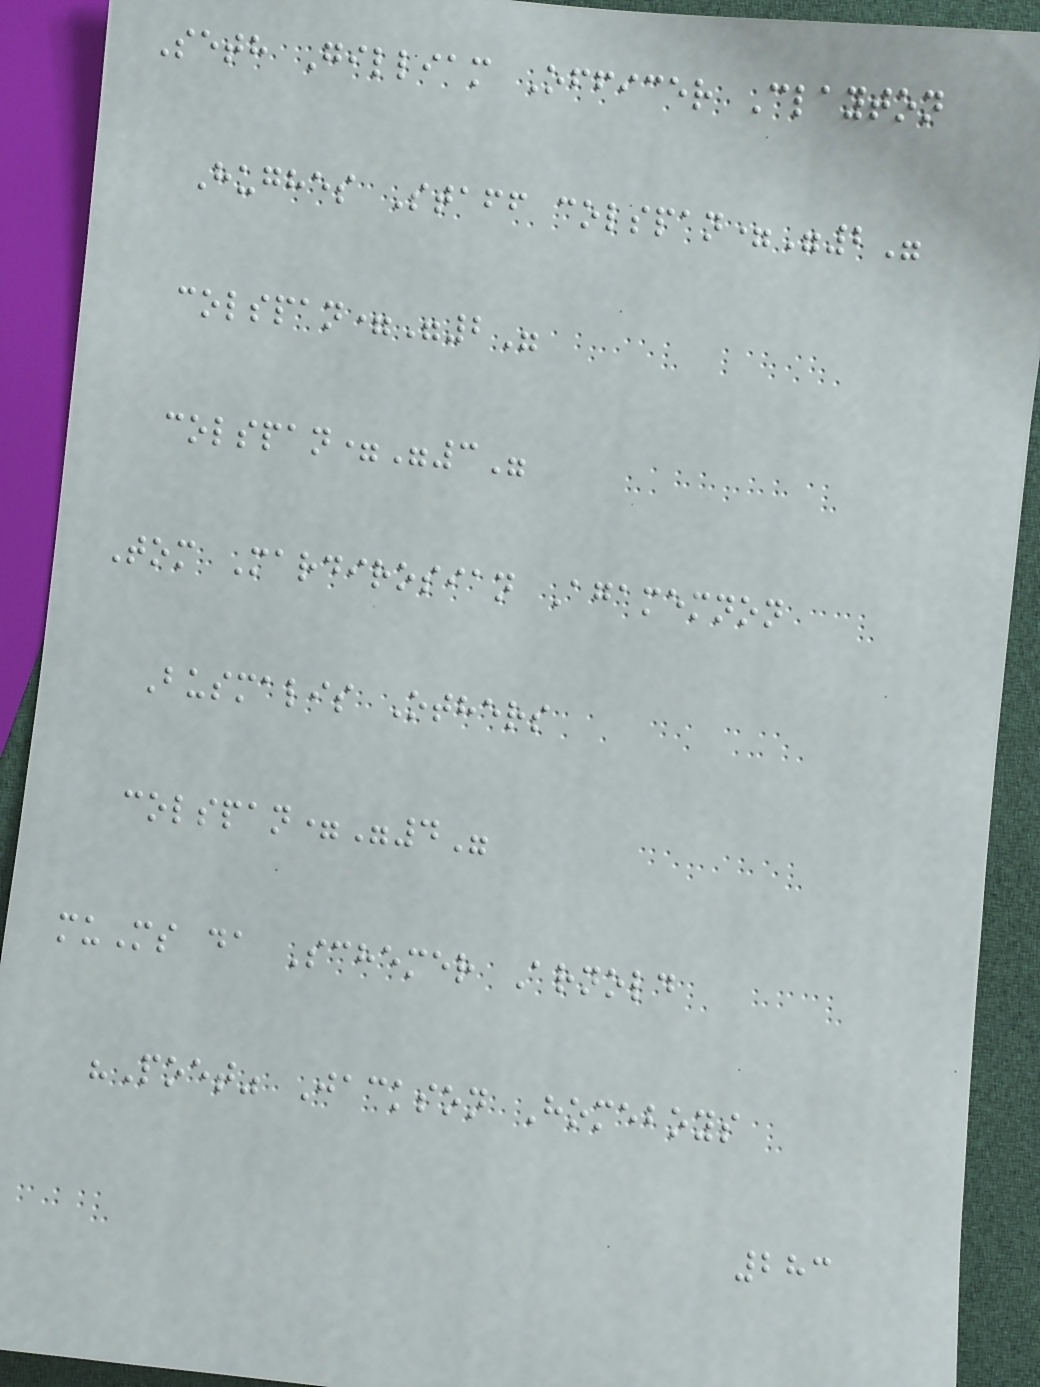Seth Gilliam Officer Clayton
Hughes Staff colspan="2"
colspan="2"
colspan="3"
Tom Mardirosian Agamemnon
Busmalis Others
colspan="4"
muMs da Schemer Arnold
"Poet" Jackson Homeboys
283
